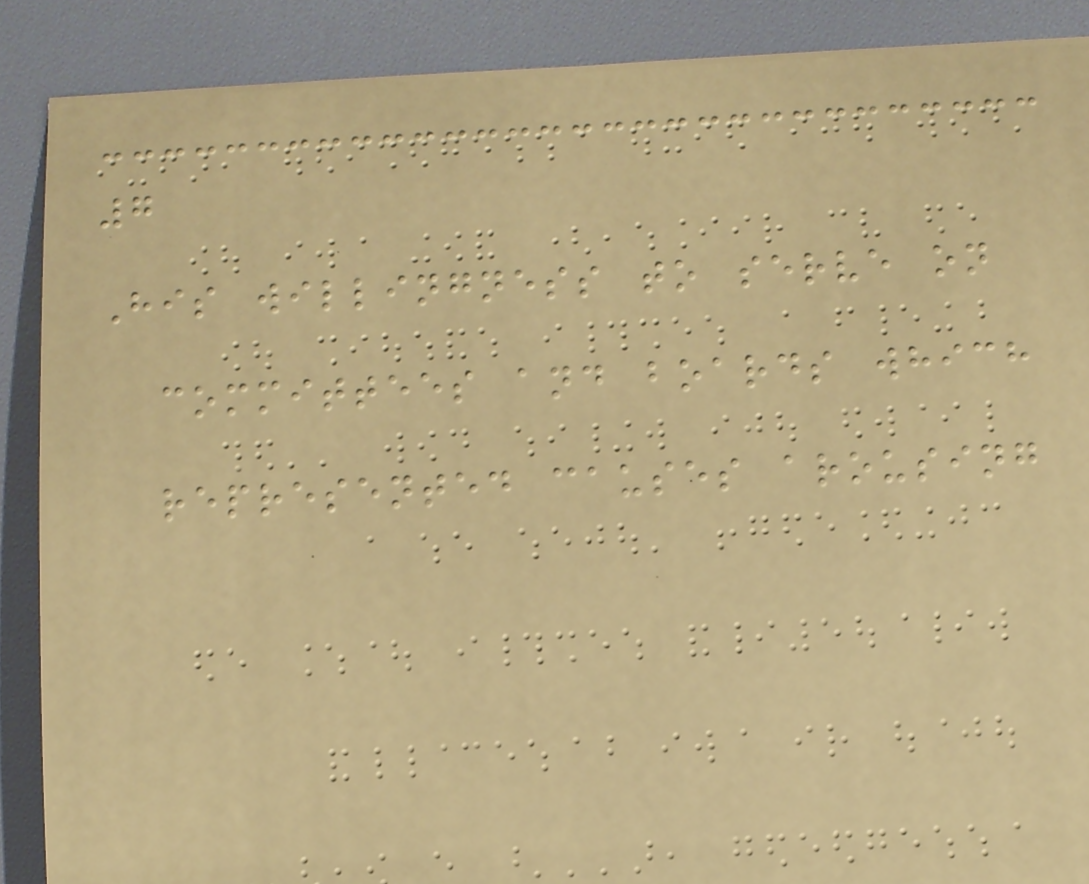7
His willingness to serve on
committees and boards which
represented causes arousing
